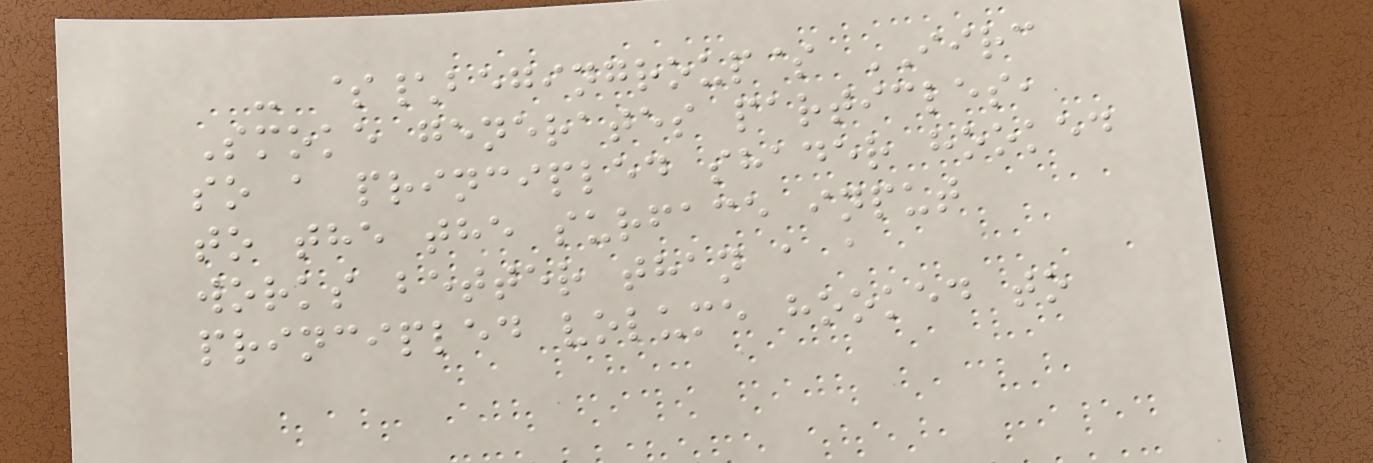- $\begingroup$ IIRC
Smoke generates particles,
so a principled shader hooked
to the the surface input
works better than a a
principled volume hooked to
